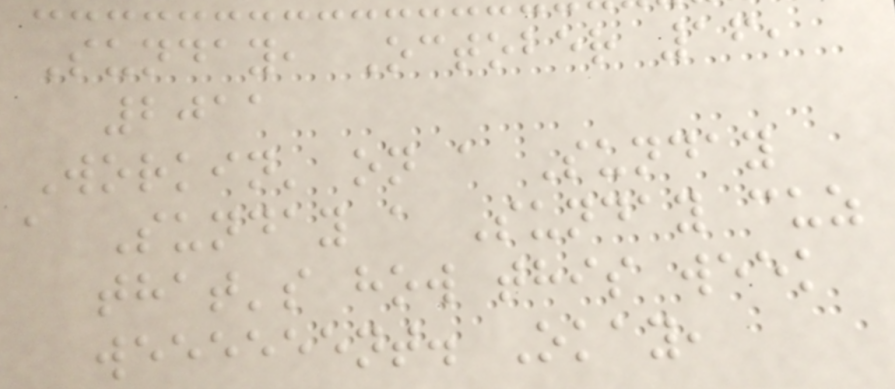Sunday, October 16,
2011
Workin' on a Sunday
a Sunday a Sunday cuz
that's how this week
weeeeeent. Okay,
